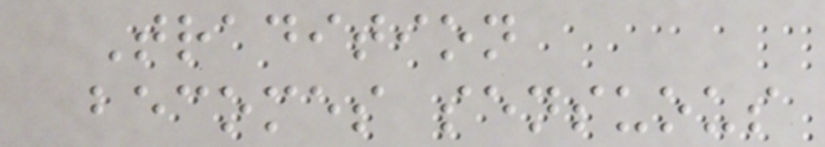Tradition
becomes sensuous
